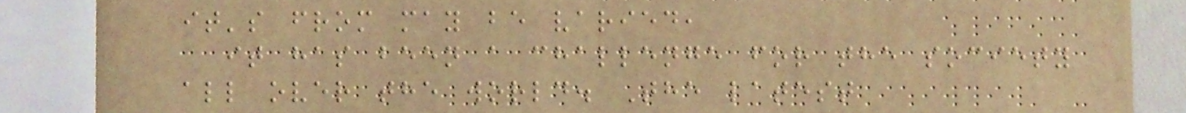it's from may be varied,
it has been a challenge for the society
all over the world. The latest
